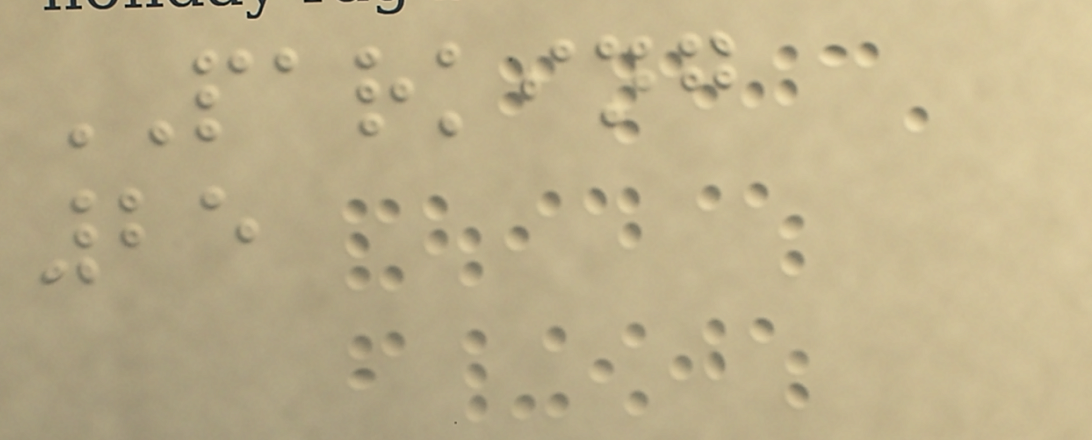PARKING
25
